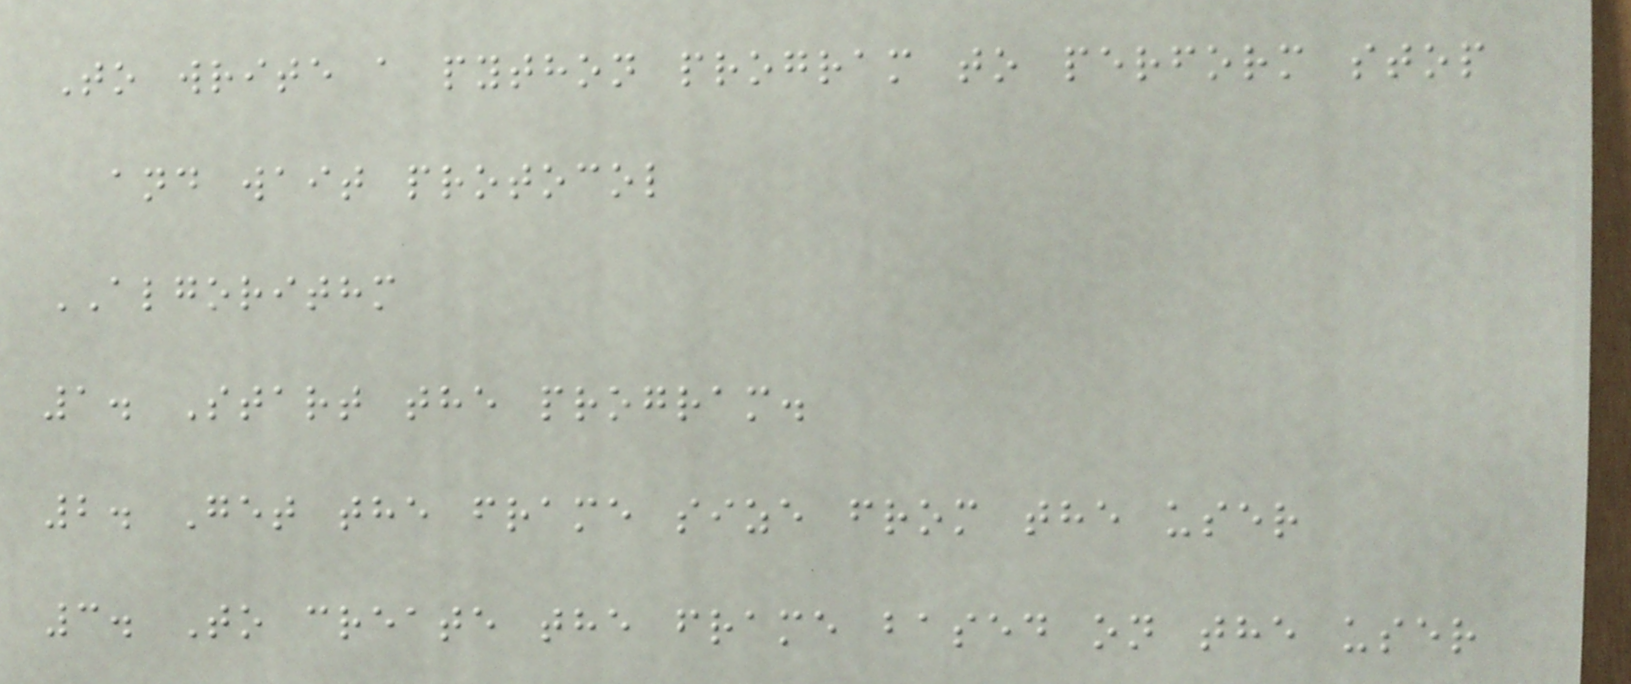To write a python program to perform stop
and wait protocol
ALGORITHM
1. Start the program.
2. Get the frame size from the user
3. To create the frame based on the user
